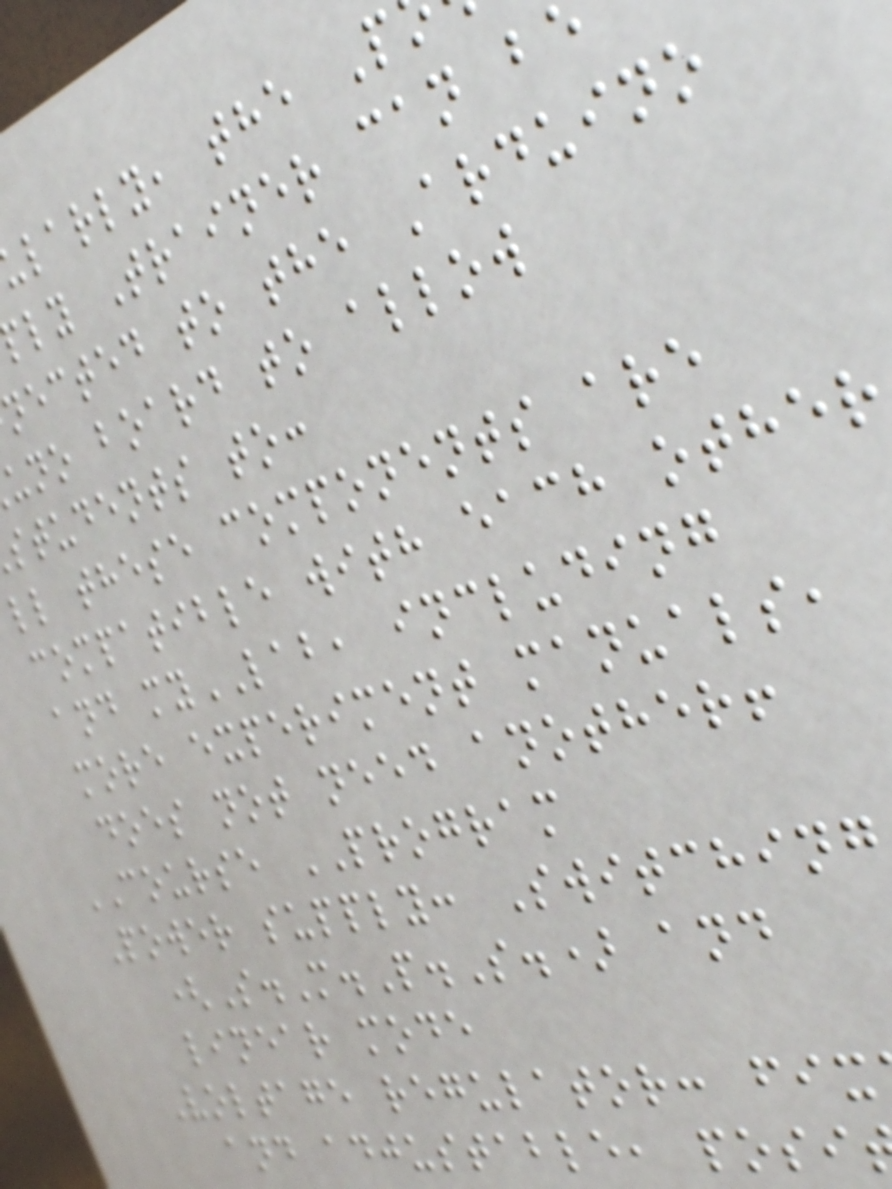larly, the P
ly Trainer can b
nected to the Arduino
uno board to allow
students to:
ll these components are
compatible with each other
and myLAB, including
more experiment manuals,
does not need another!
COURSE PROGRAM
Power supply: Switching
(S.M.P.S.) and
linear mode
Voltage regulator: fix
and adjustable, posi
